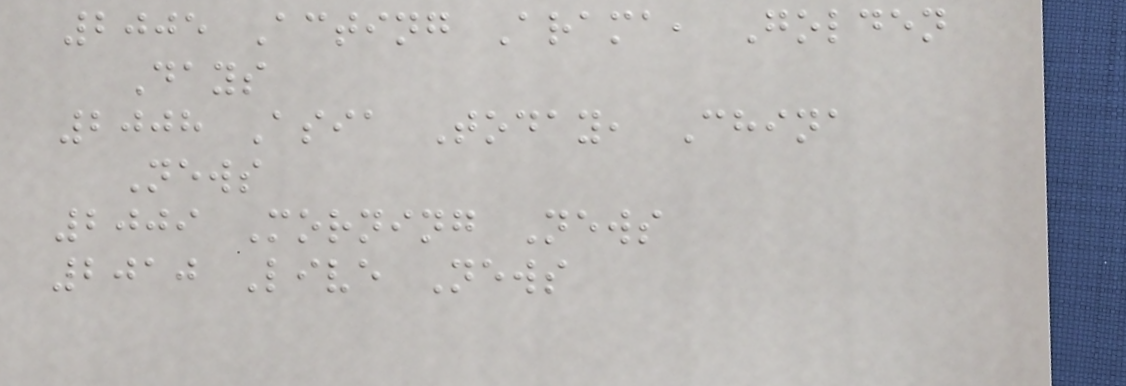2005 Acting Arama, Golden
Days
2008 Asia Today, China
News
2009 Morning News
2010 Live News
